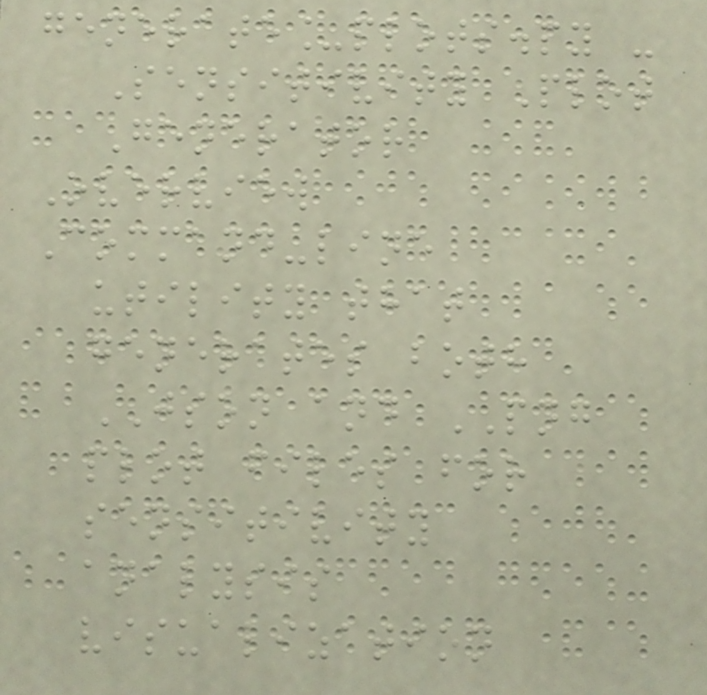generate_plots.py -
Sensitivity Plot
Generator
Overview
Command-line
utility that
generates both
JSON and PNG
plot files for
sensitivity
analysis
visualization
